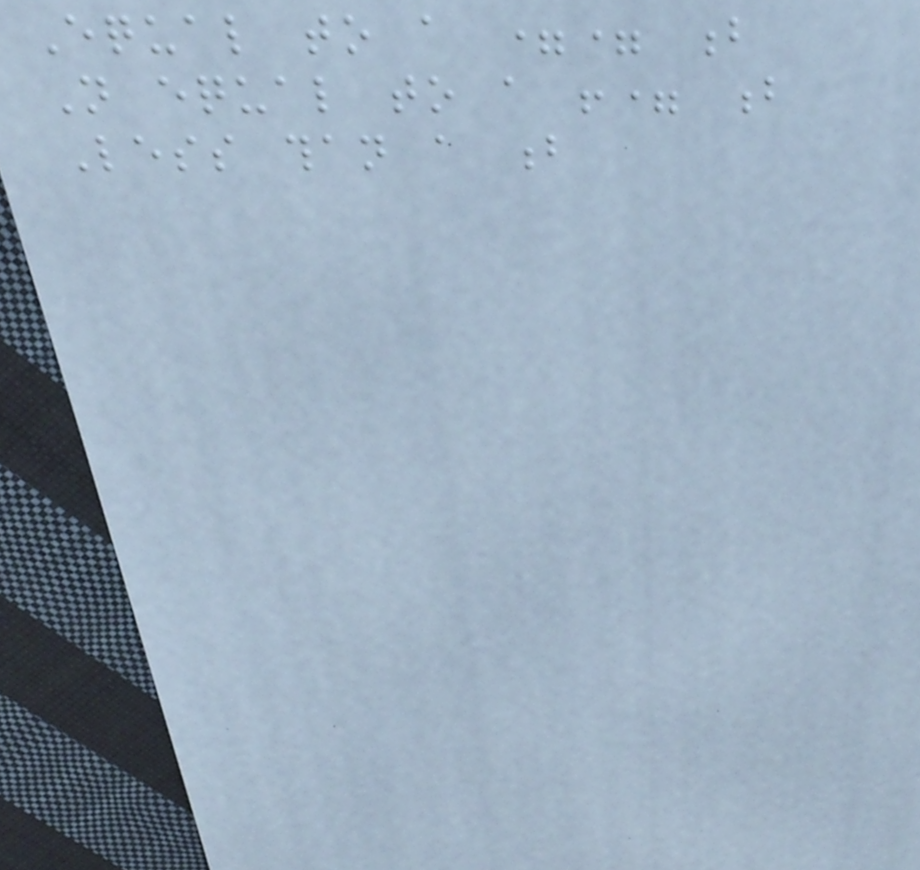Equal to a == b
Not equal to a != b
Less than a b
